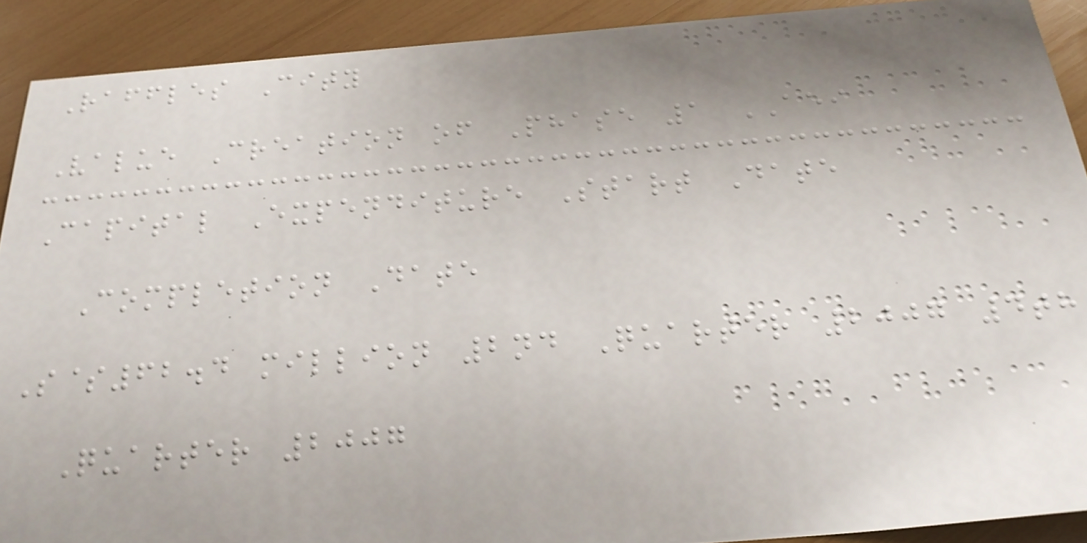Raffles City
Value Creation of Phase 1 AEI
Capital Expenditure Start Date
Completion Date
S$62.4 million 2nd Quarter 2007 4th
Quarter 2007
